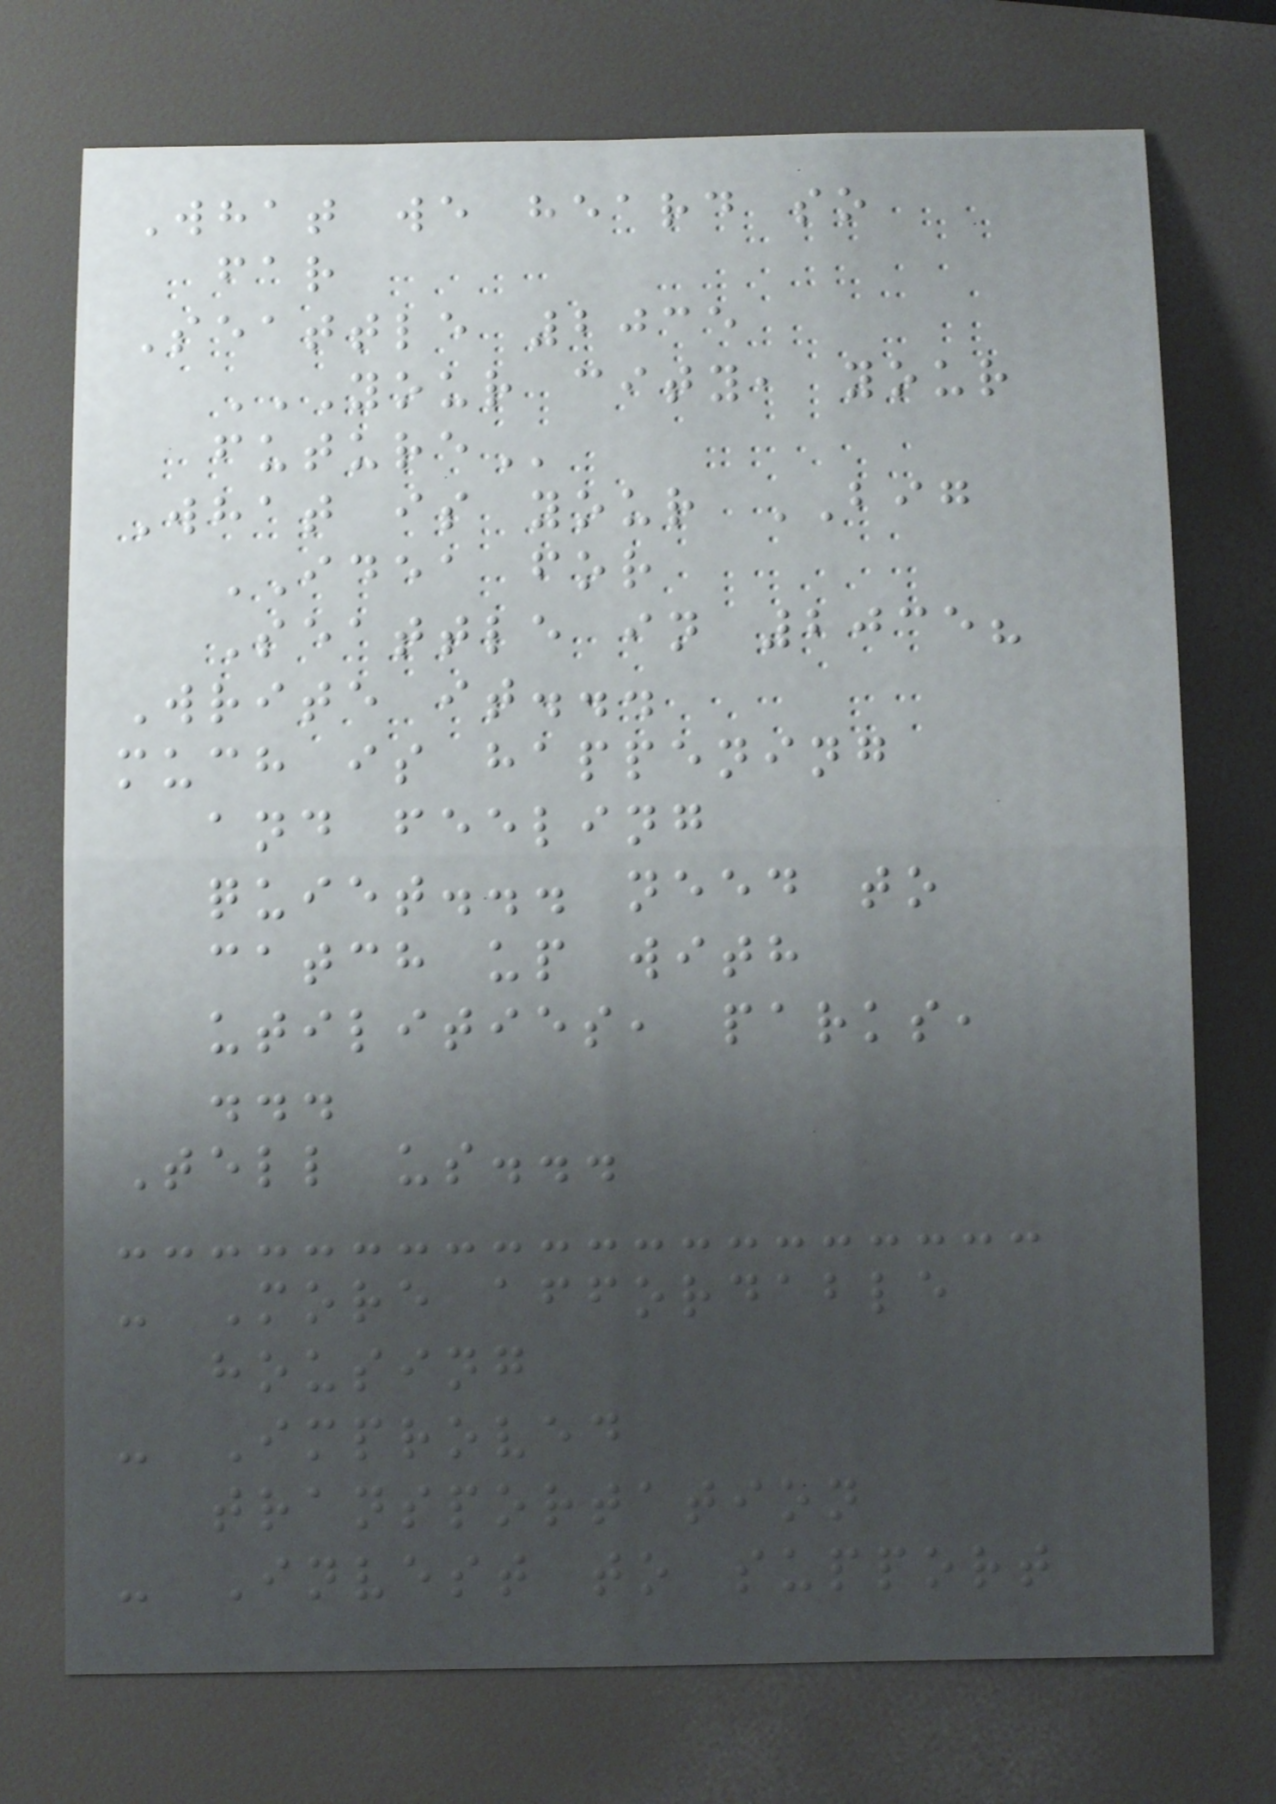What we heard so
far
Seattle 2035
YOUR CITY, YOUR
FUTURE
What is your BIG
IDEA for
Seattle in 2035?
Write it...
much is happening
and feeling
quiet... need to
catch up with
utilities, parks,
...
Tell us...
- More affordable
housing
- Improved
transportation
- Invest to support
